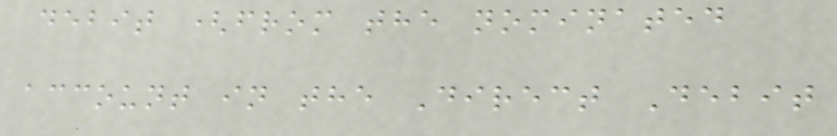debit (from the nominated
account in the Direct Debit
